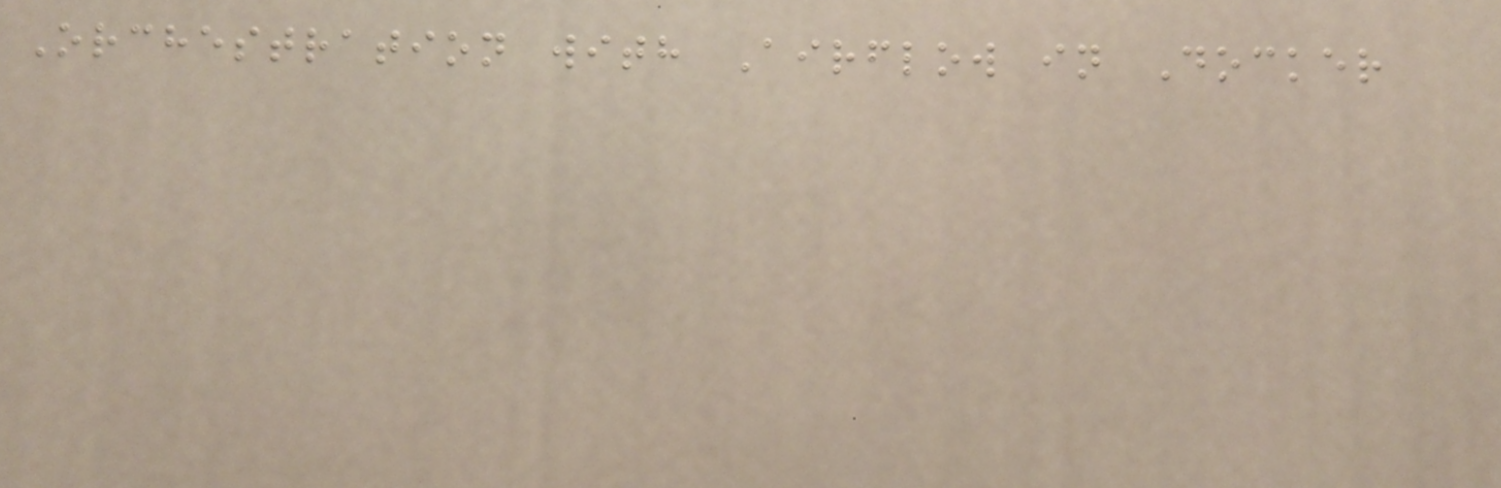Orchestration with Airflow in Docker
